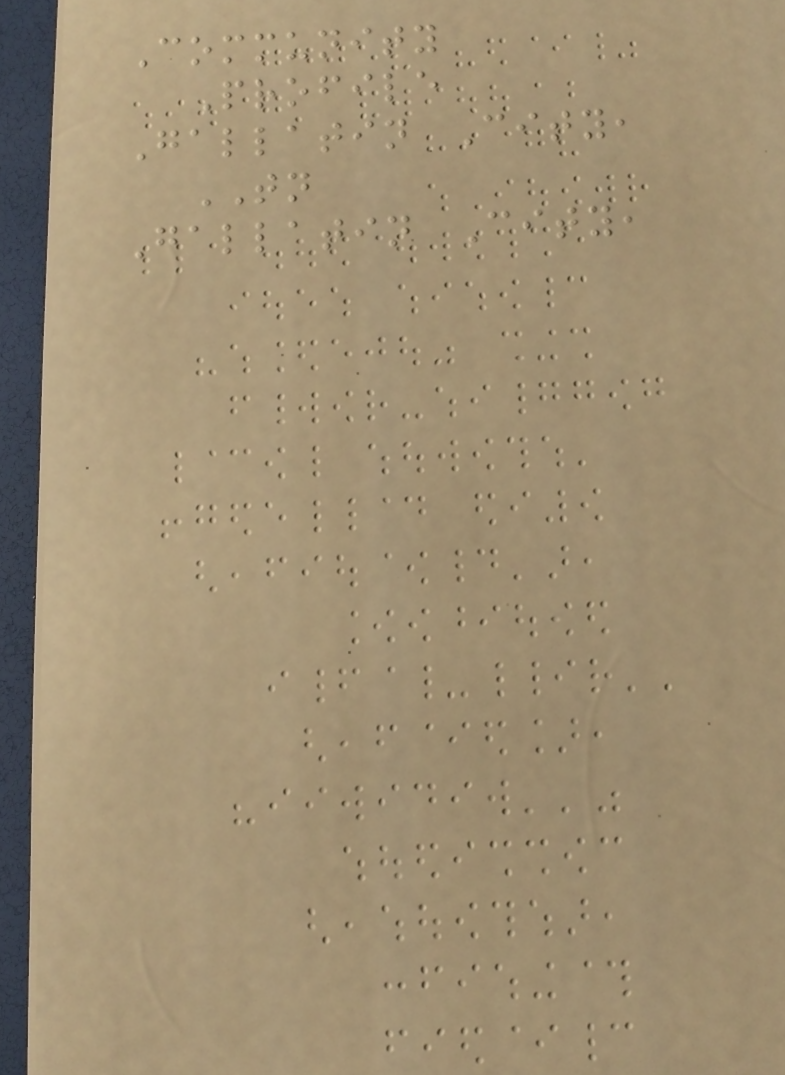Community
Profile
Gallatin City,
TN
Gallatin City,
